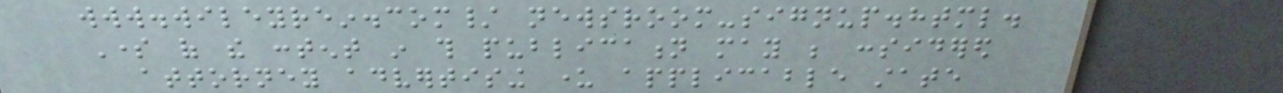www.wileyrein.com/ newsroom-signup.html.
Some of the content in this publication may be considered
attorney advertising under applicable state
